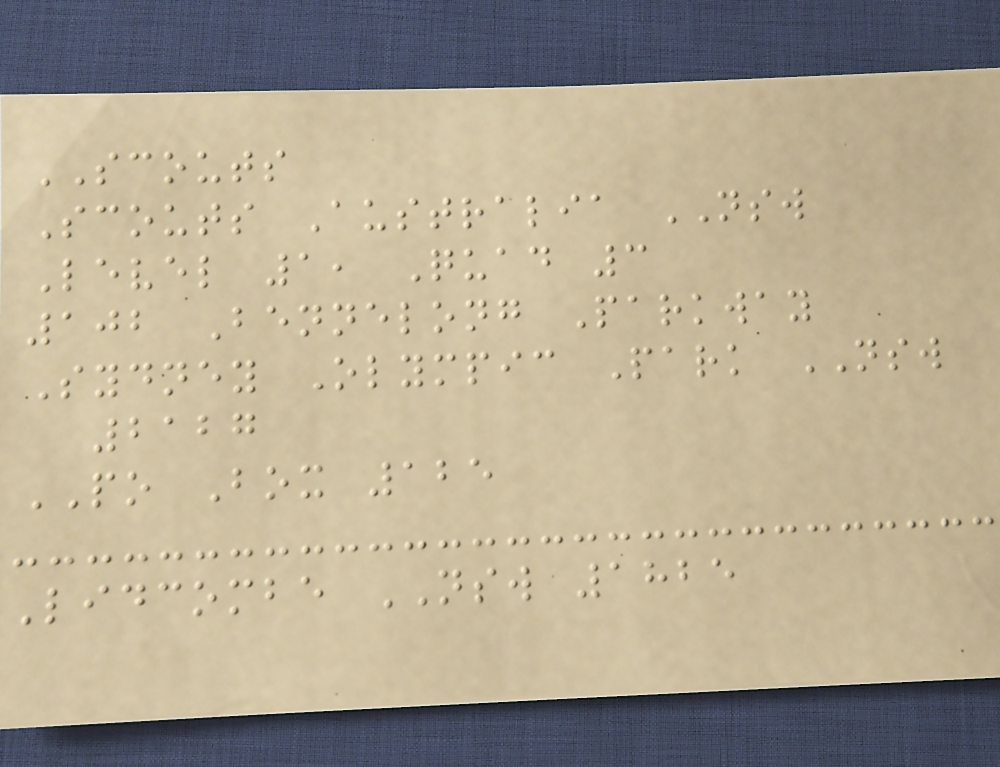SCOUTS
Scouts Australia NSW
Level 1, Quad 3
102 Bennelong Parkway
Sydney Olympic Park NSW
2127
PO Box 125
Lidcombe NSW 1825
